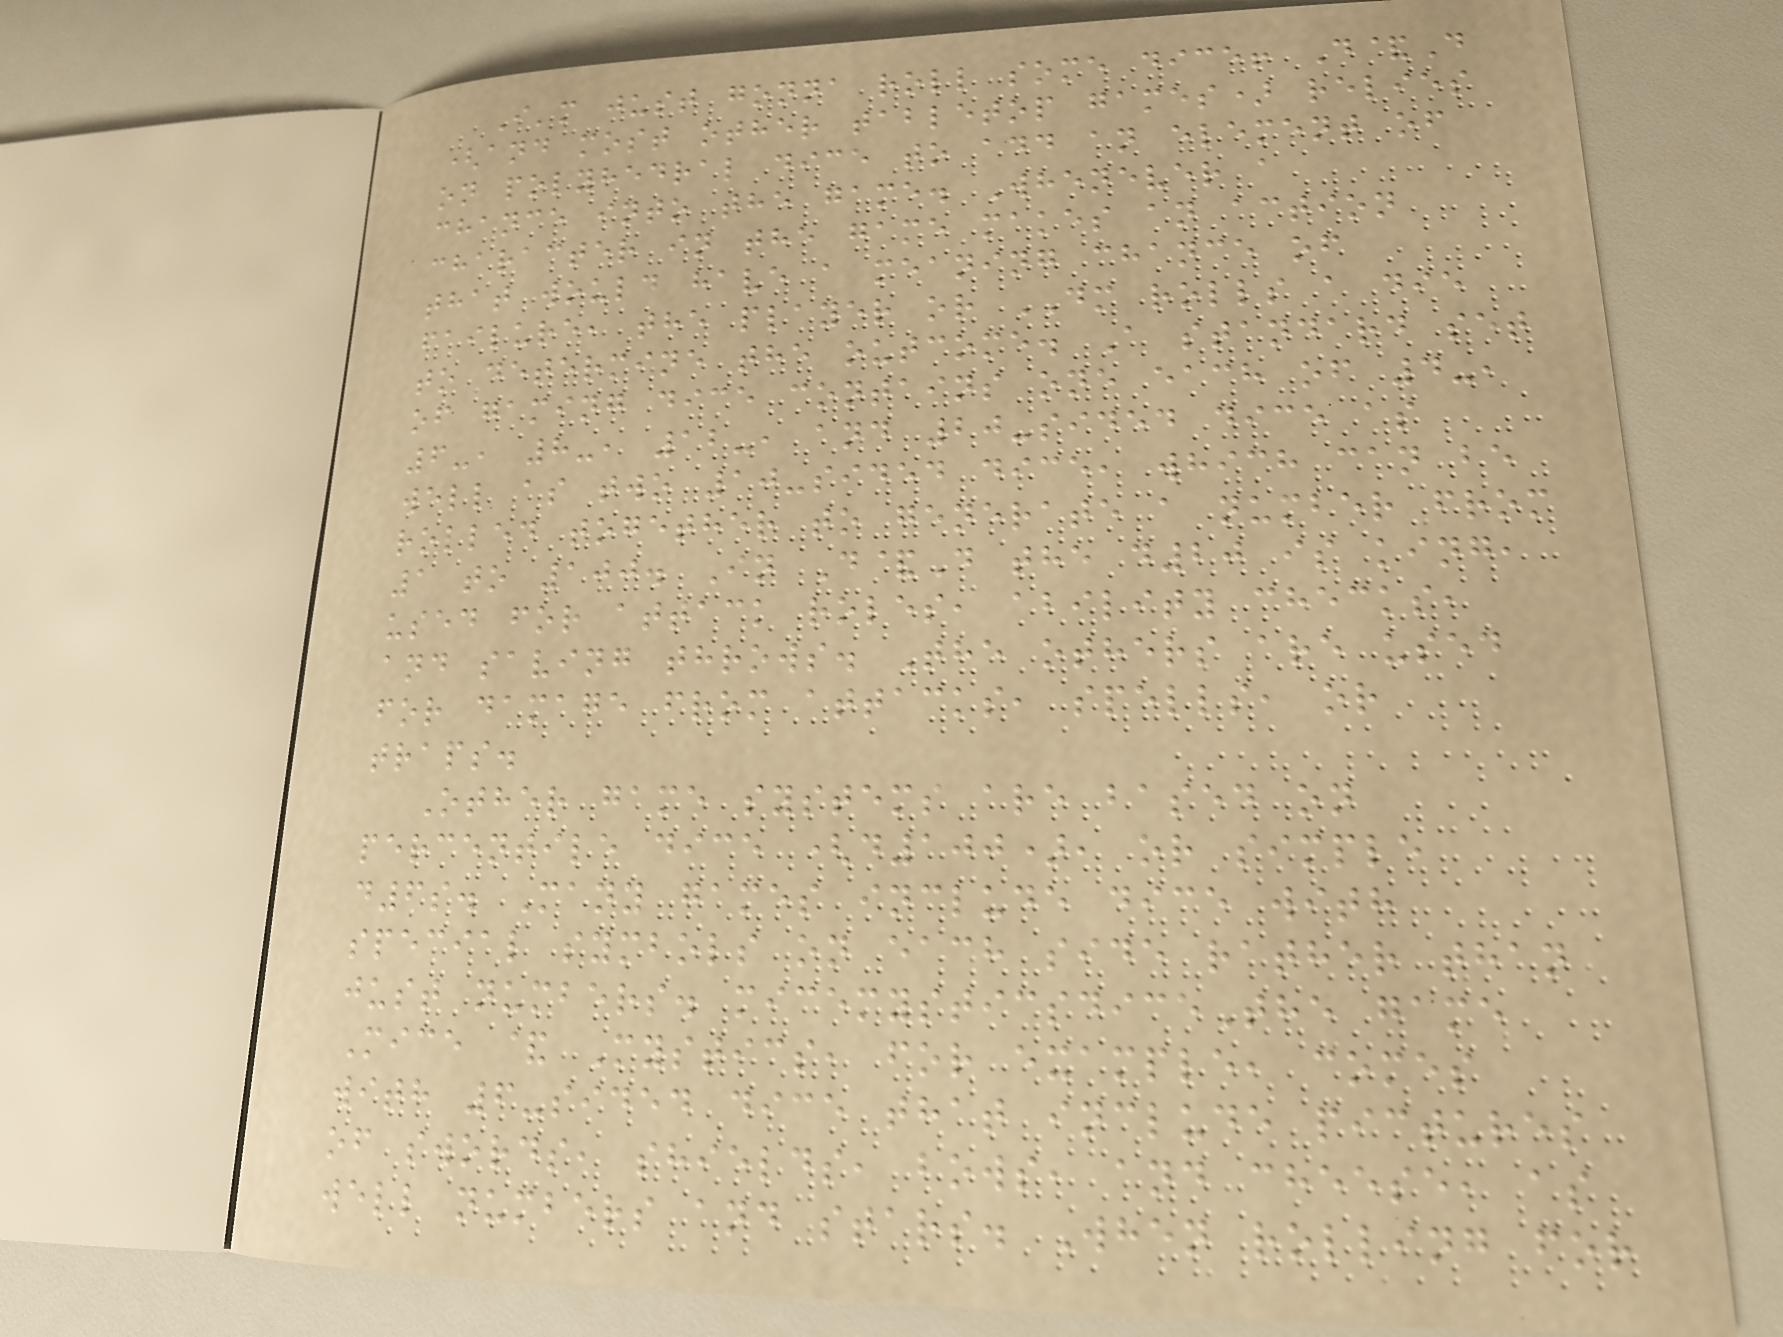I'm just gonna roll some dice! D&D
(and most other tabletop games) relies
on polyhedral dice to add an element of
chance into the game. Whenever a
character in the game makes an action
that would have a meaning chance of
failure, the player or DM rolls a die
to determine the outcome. A standard set
of gaming dice contains one each of 4-,
6-, 8-, 12-, and 20-sided dice as
well as two 10-sided dice, which can be
rolled together to generate a number from
1 to 100. In D&D the d20 is king,
used for attack roles, ability checks,
and saving throws. The others are used
for damage from attacks, spells, or
traps.
Other game systems are based on
percentile dice (d100), or simple
d6s. Many games include dice with
special symbols on each side rather than
just numbers. micemysticsdiceThe game
Mice & Mystics, for example, comes
with 6-sided dice that include pictures
of swords, shields, bows, and cheese, as
well numbers and stars. When rolling for
